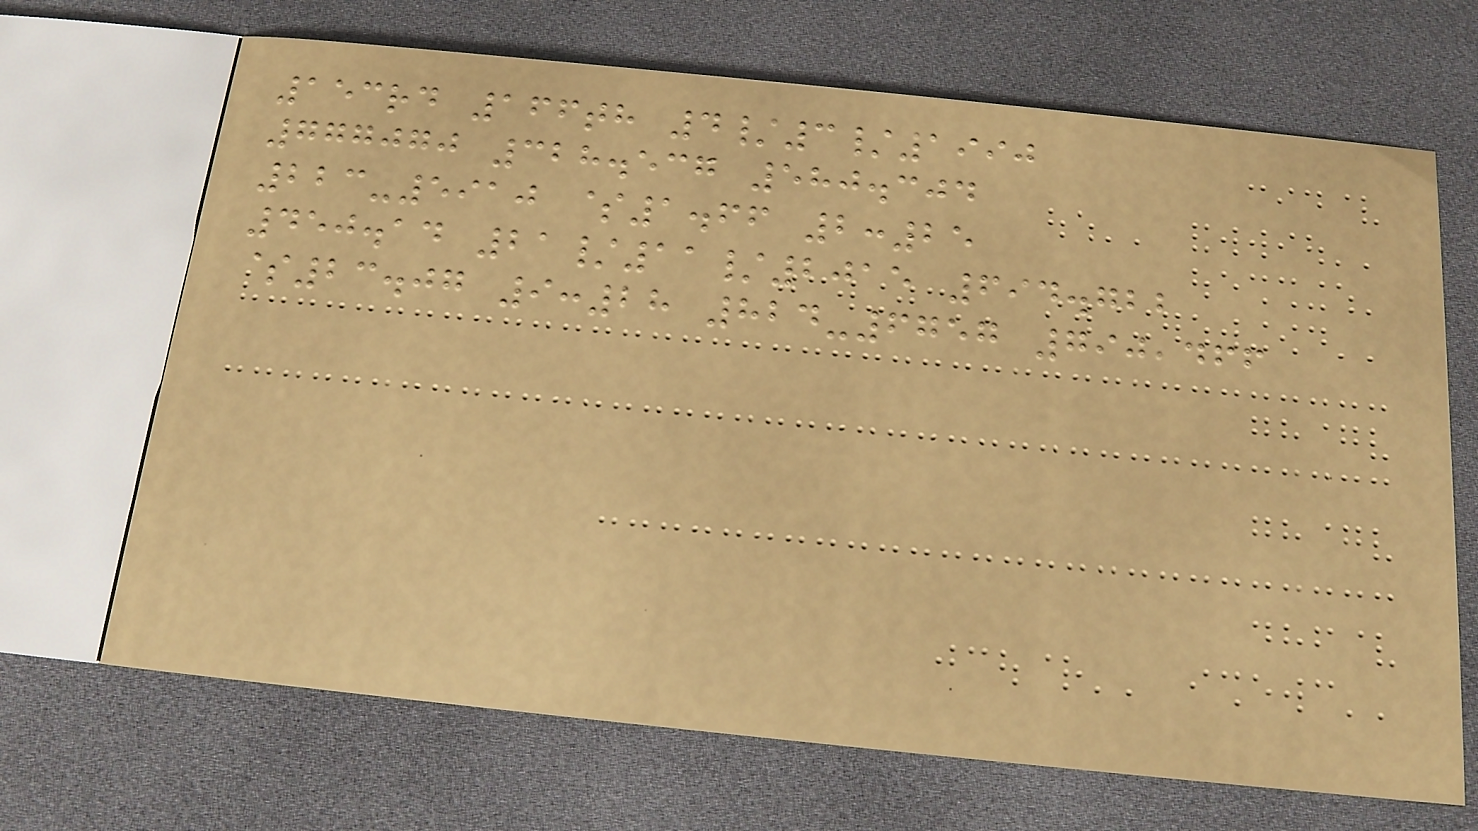153rd 166th 4/3/1990
777070 328.537 580.304
223-5910 $1.66 2:25
450.14 21/11/2015 694.722
$23.07 9:28 824-6757 790,466
